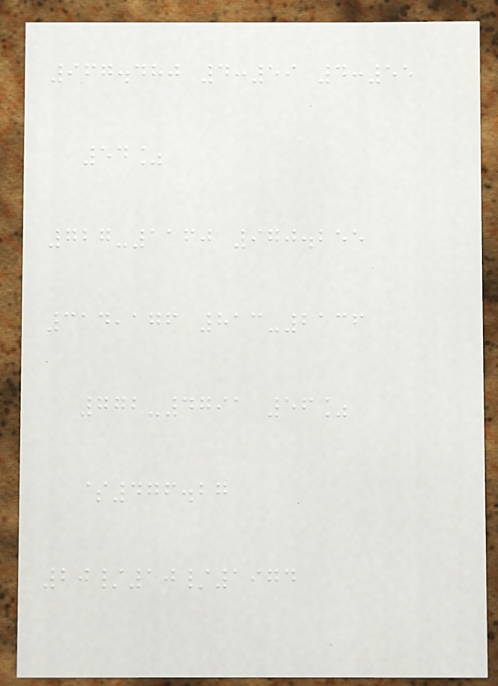967.480 4:59 4:55
54%
727-1160 970.255
314,176 813-2136
772-4791 56%
$476.27
20/10/1974
